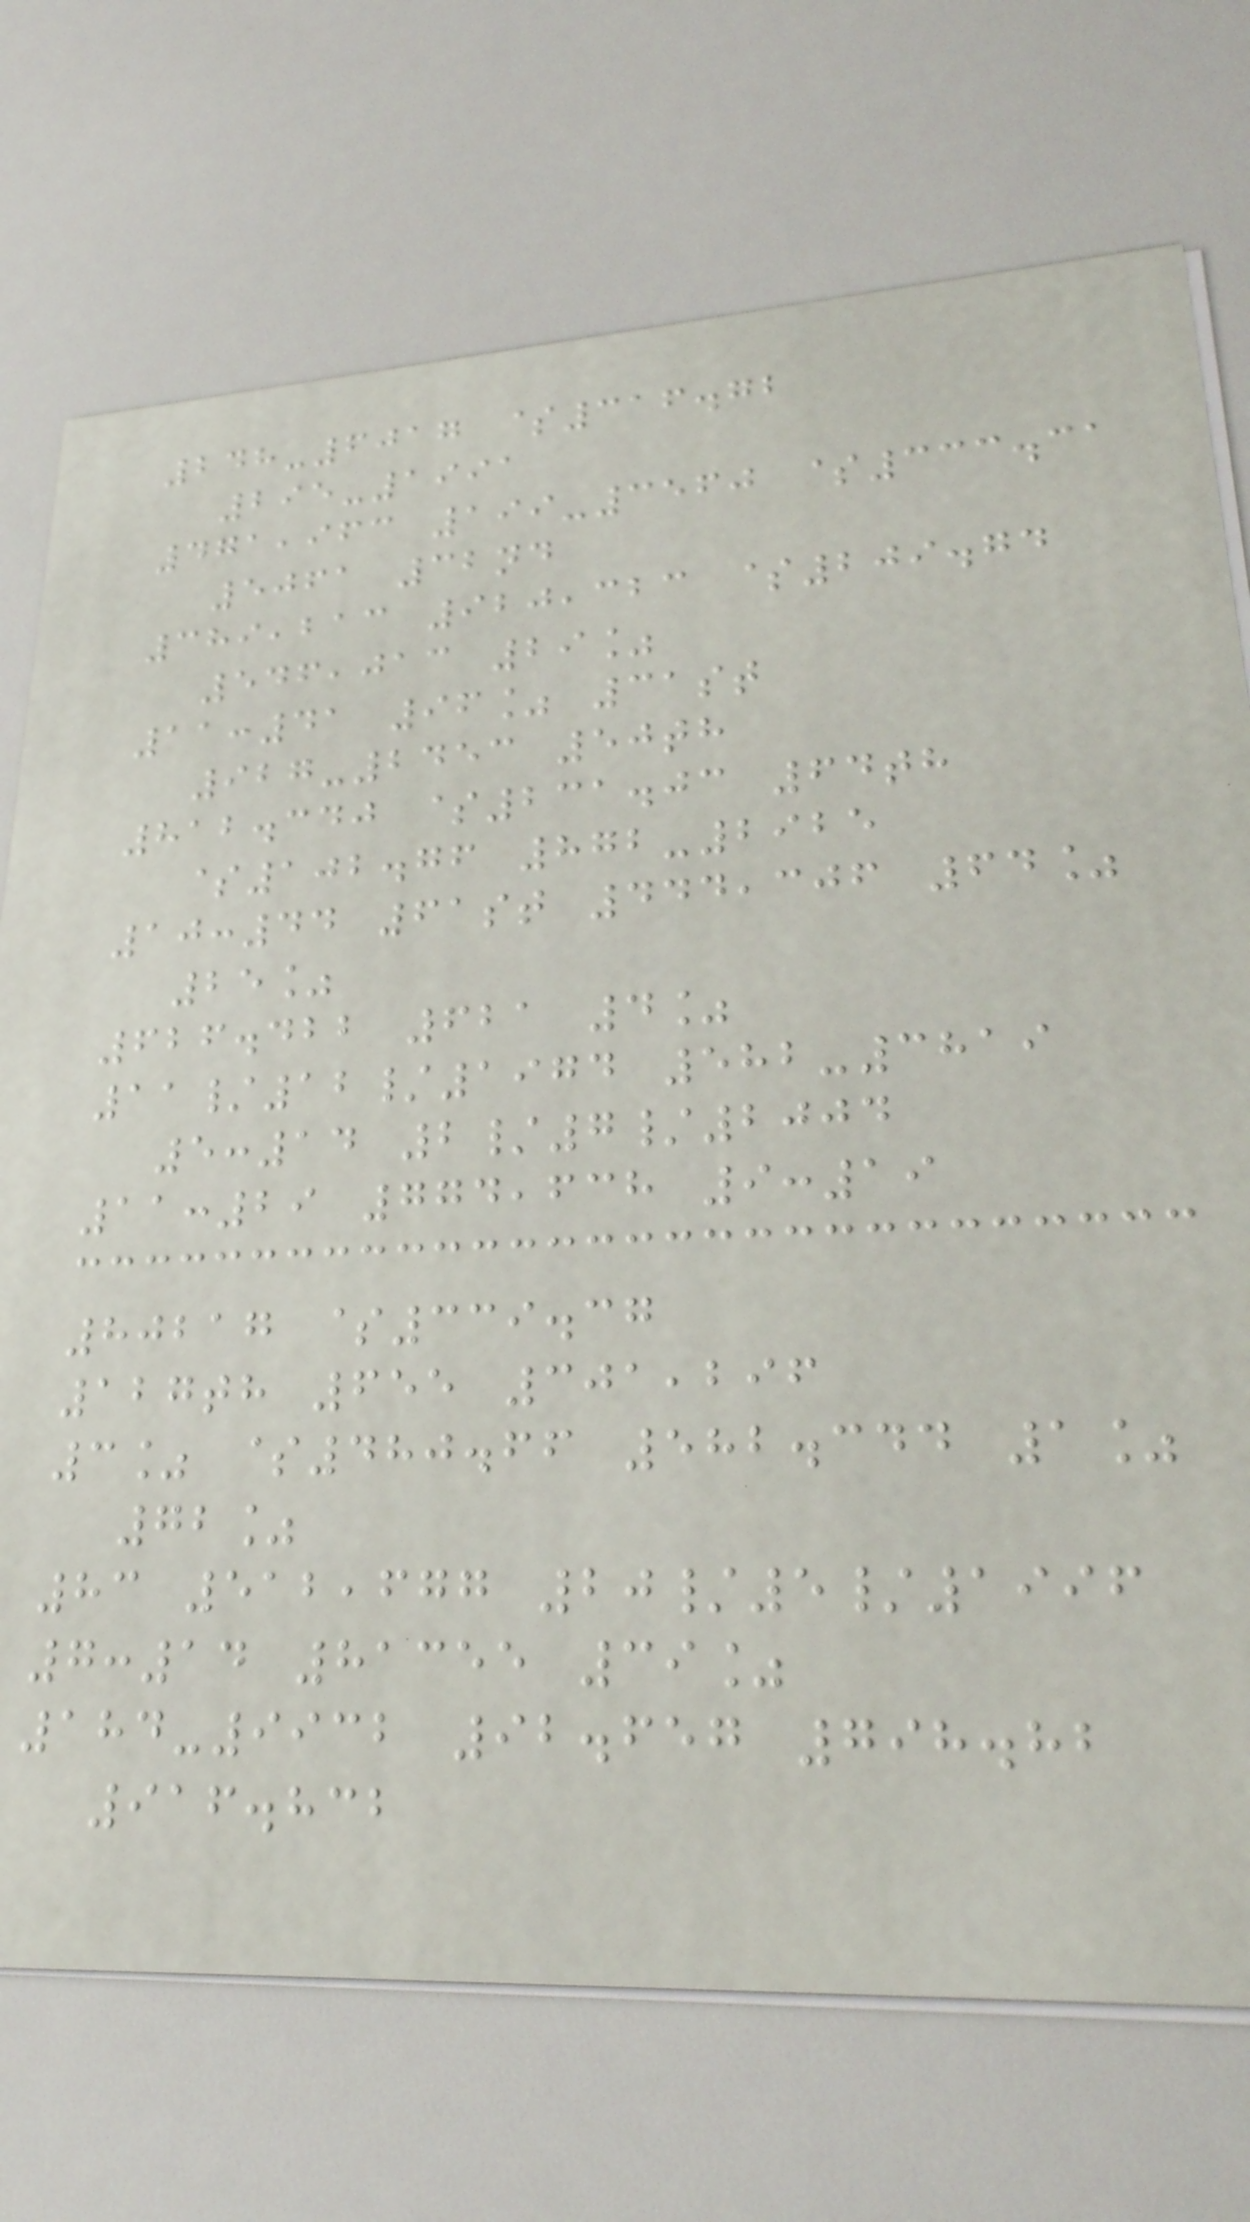248-6017 $316.72
295-1991
471,963 199-3560 $333.31
5061 32nd
389,213 920,323 $209.74
546,013 29%
11:41 96% 31st
927-2453 50th
812.340 $231.03 64th
$102.76 872-2925
10:44 61st 444,306 64%
25%
626.422 621 4%
11/12/1974 582-3819
5:14 2/7/2004
11:29 774,638 9:19
80217 $339.37
127th 655 301,296
3% $480.66 582.344 1%
72%
83 512,677 20/5/1996
7:14 81355 39%
184-9932 92.657 798.82
916.832
